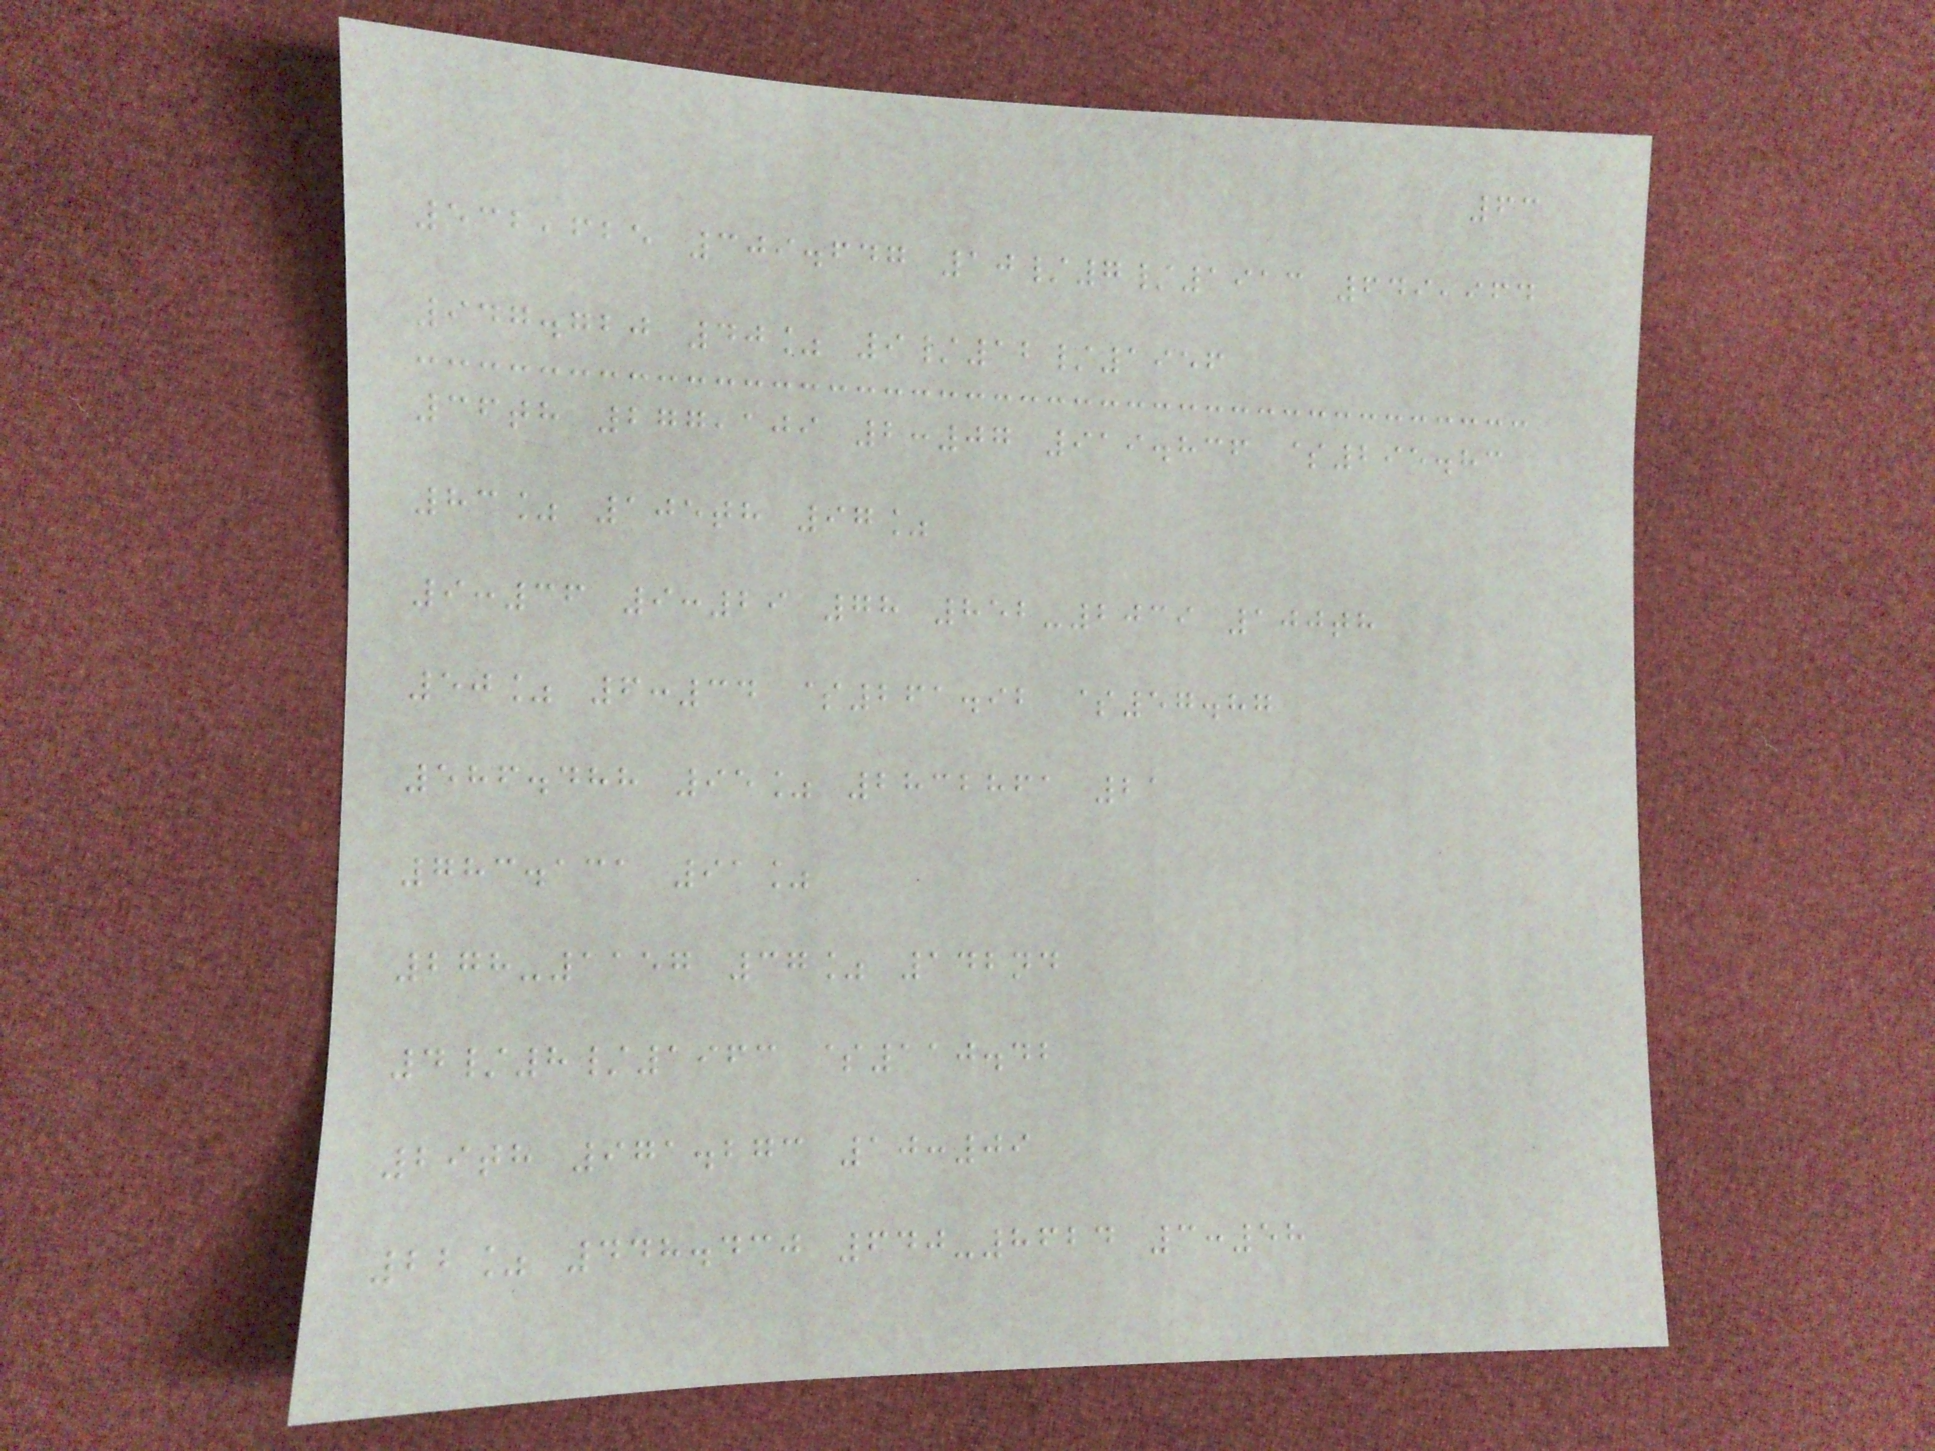63
532,625 309.647 10/7/1913 649,964
947.720 40% 9/12/1956
36th 277,109 2:07 919.836 $295.83
83% 105th 97%
9:36 9:29 78 852-2039 100th
50% 6:34 $261.92 $57.87
586.488 95% 2832861 21
783.131 91%
278-1157 37% 142nd
4/8/1963 $110.42
29th 971.273 10:09
22% 448.430 640-8624 3:58
